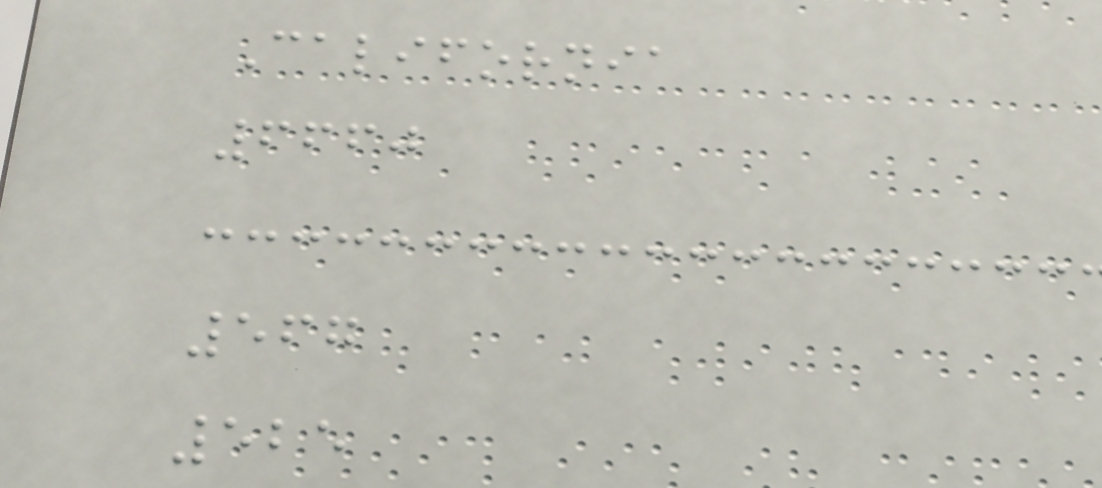California
6660
567
525
